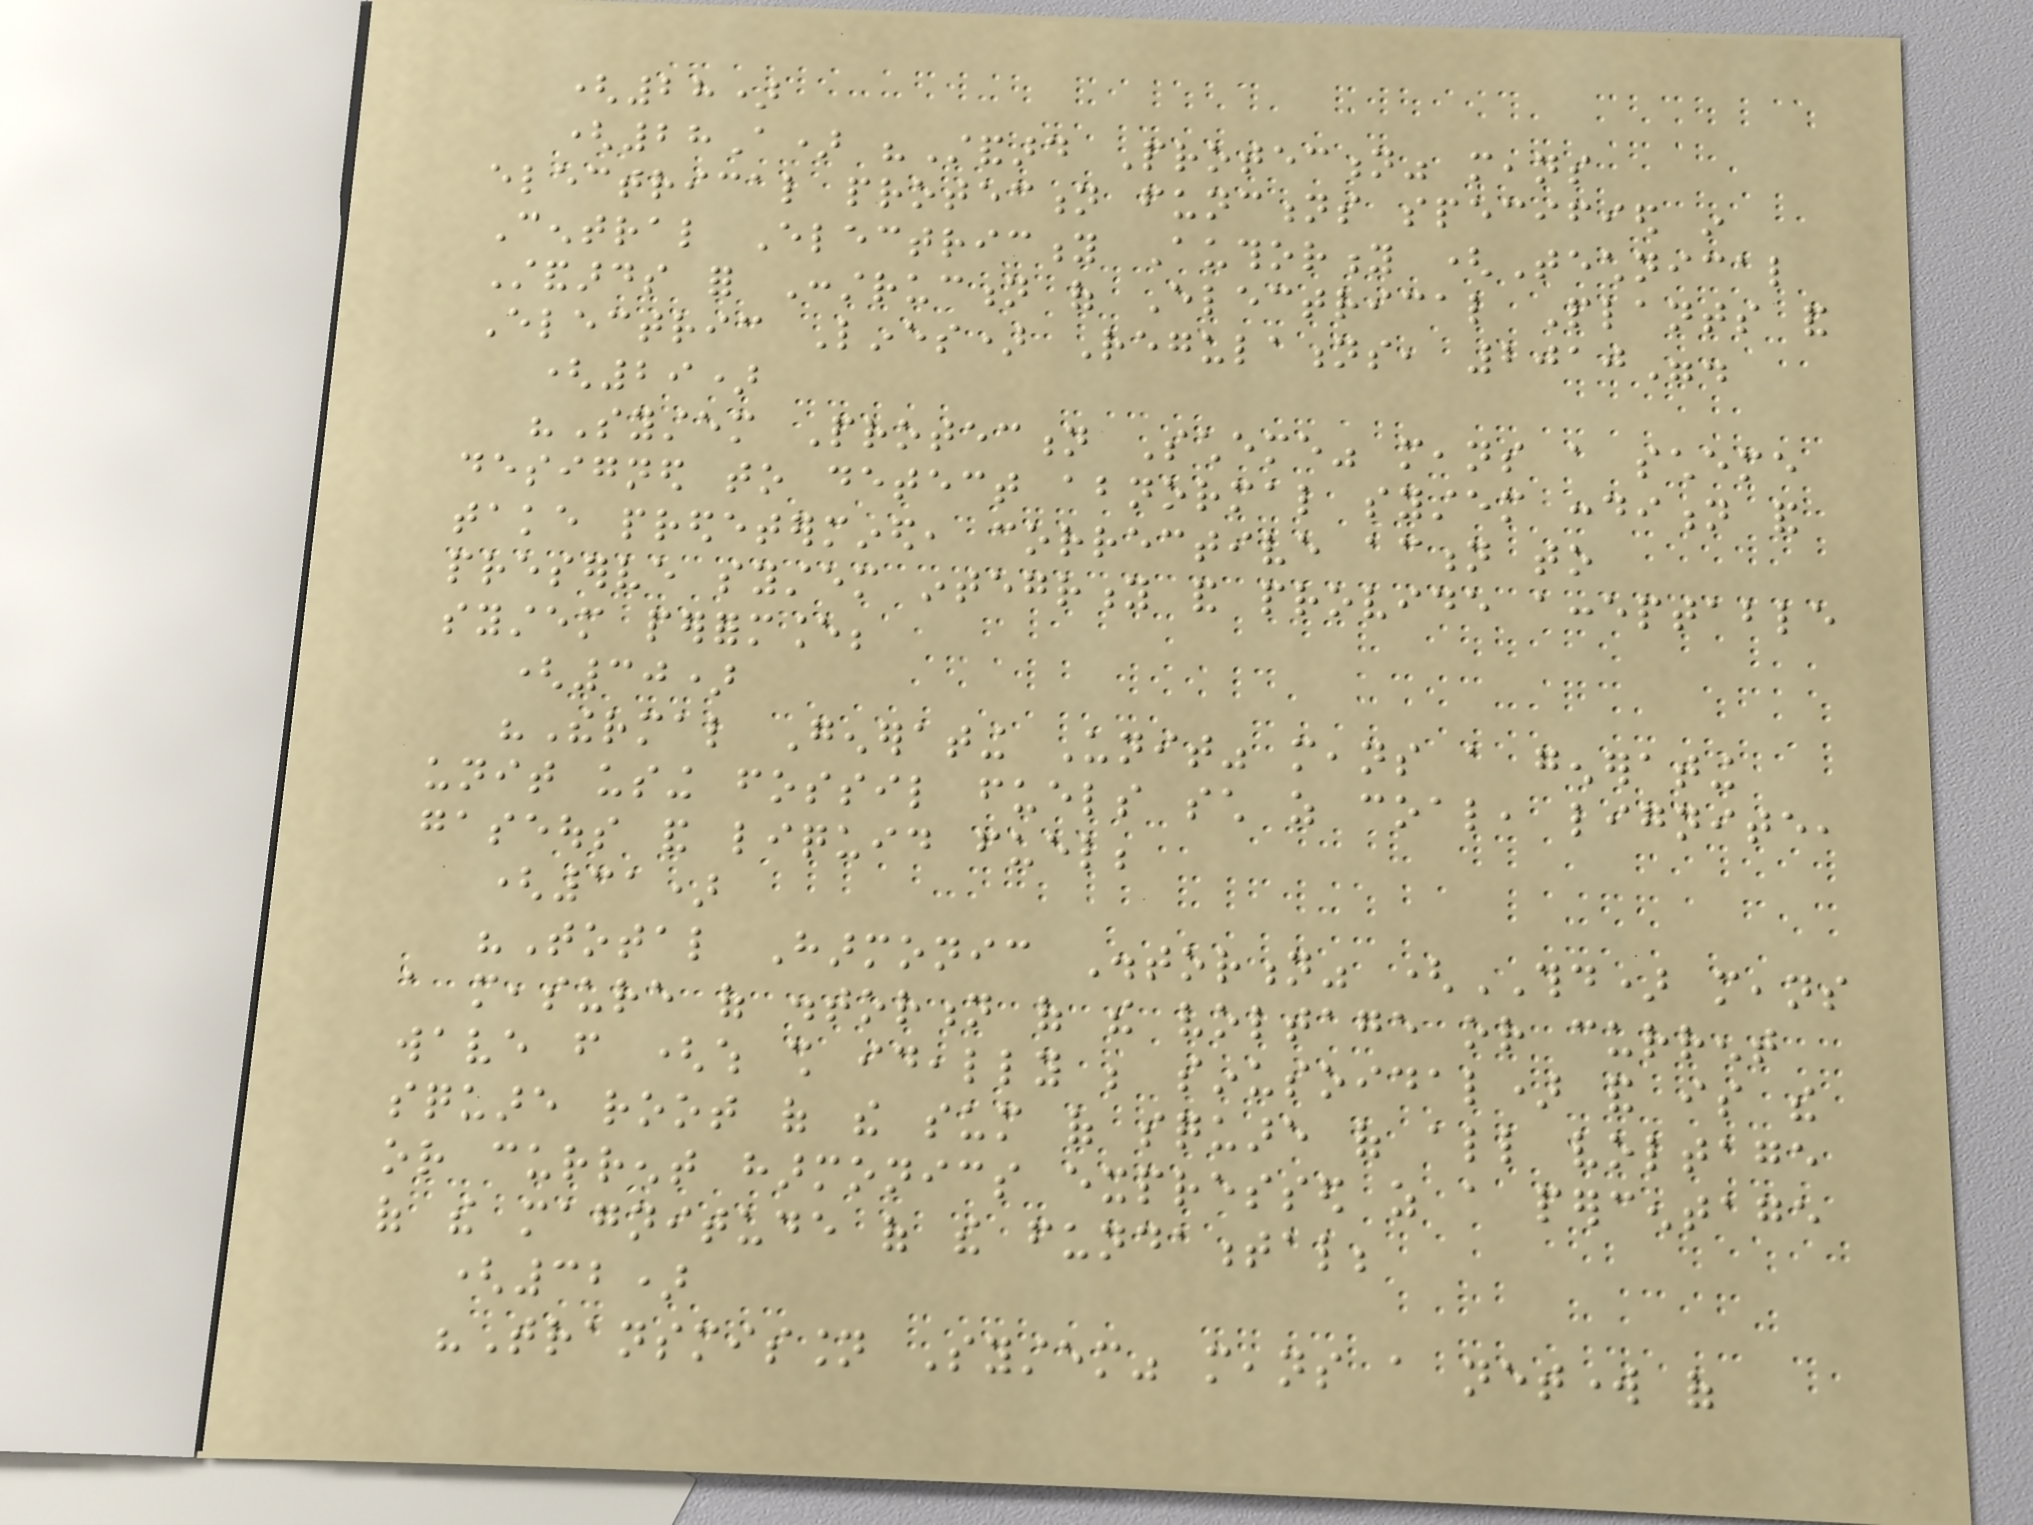(28)
(28A) "Standard Protection" means
electrical protection functions specified in
Central Electricity Authority (Technical
Standards for Construction of Electrical Plants and
Electric Lines) Regulations, 2010".
(29)
"System Protection Scheme" means a scheme
designed to detect abnormal system condition and
take predetermined, corrective action to
preserve system integrity and provide acceptable
system performance;
(30)
"Thermal Generating Unit" means a generating
unit using fossil fuels such as coal, lignite,
gaseous and liquid fuel;
(31)
"Total Harmonic Distortion" (THD) means
a measure of distortion of the voltage or current
wave from (which shall ideally be sinusoidal) and is the
square root of the sum of square of all voltage
or current harmonics expressed as a percentage
of the magnitude of the fundamental;
(32)
"Transmission System" means a network of
